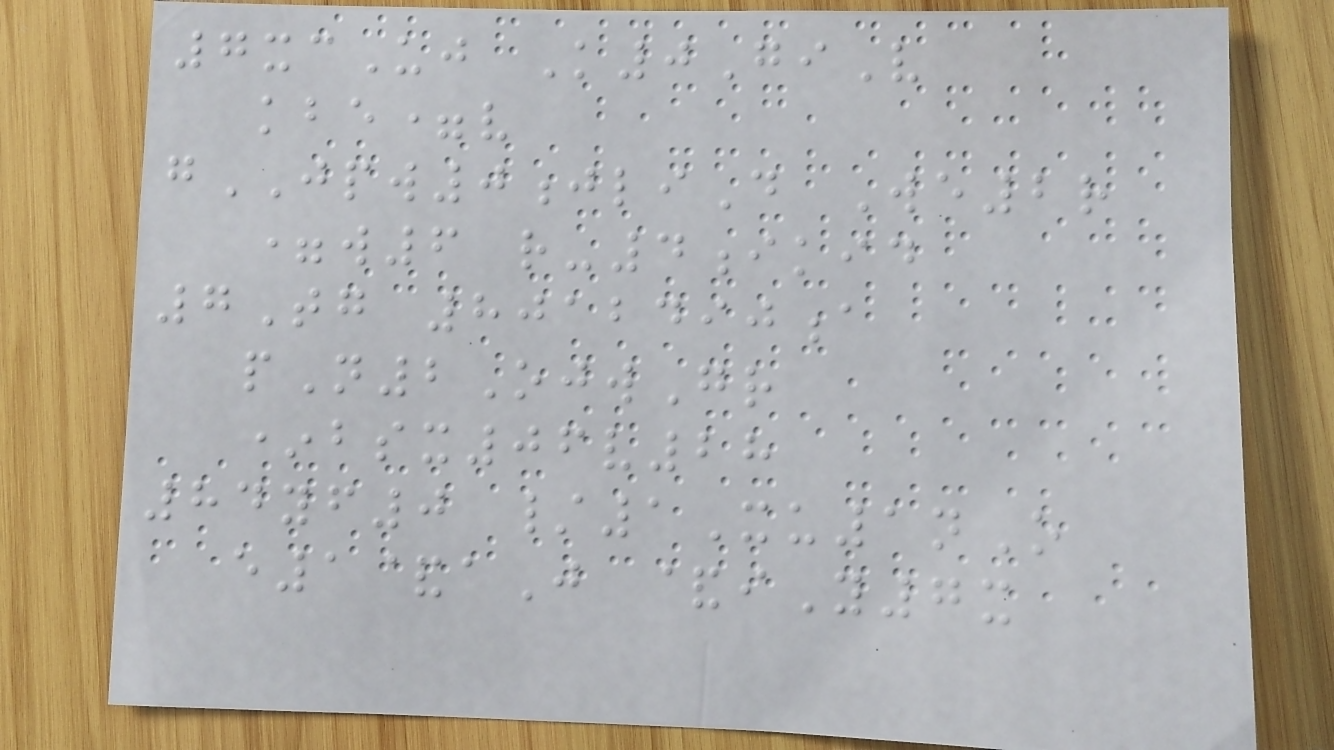7xcUj K0GiV
kbe=v
gJPW0jliD We2r
=w6 r-4ikid
7Tg 8012490a
pN2OjwGr
*bsx06v28
84yf0 /1Xu1nO
e1&aJ &iY7x
